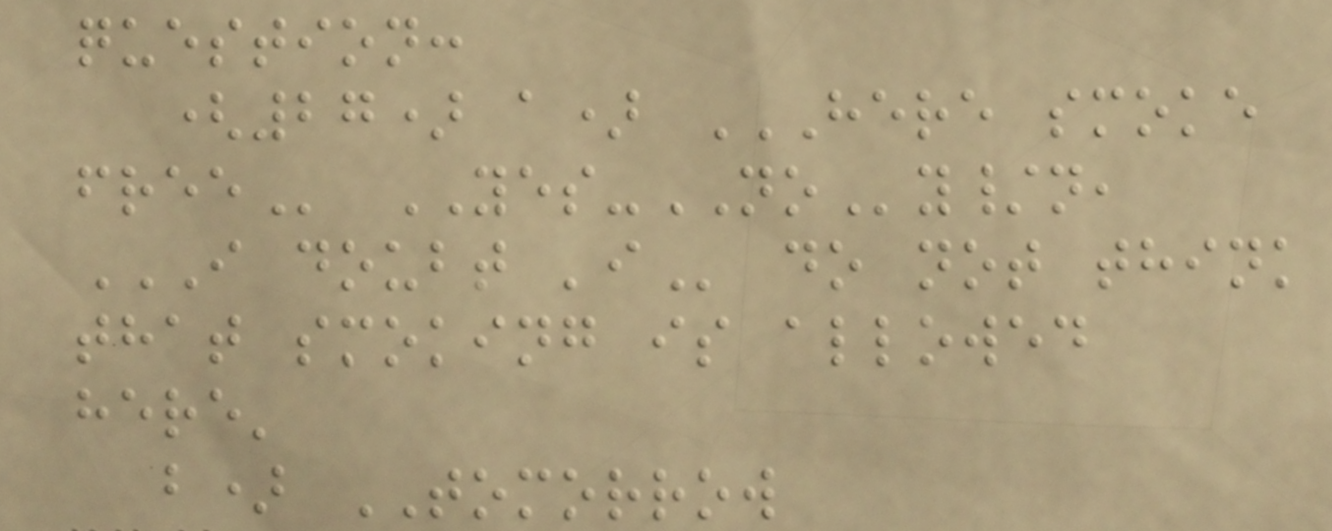question:
(27) a) HERE SMOKE
FREE YES-NOy/n,
I DOUBT 'I do not think
that smoking is allowed
here'
b) TOMORROW
